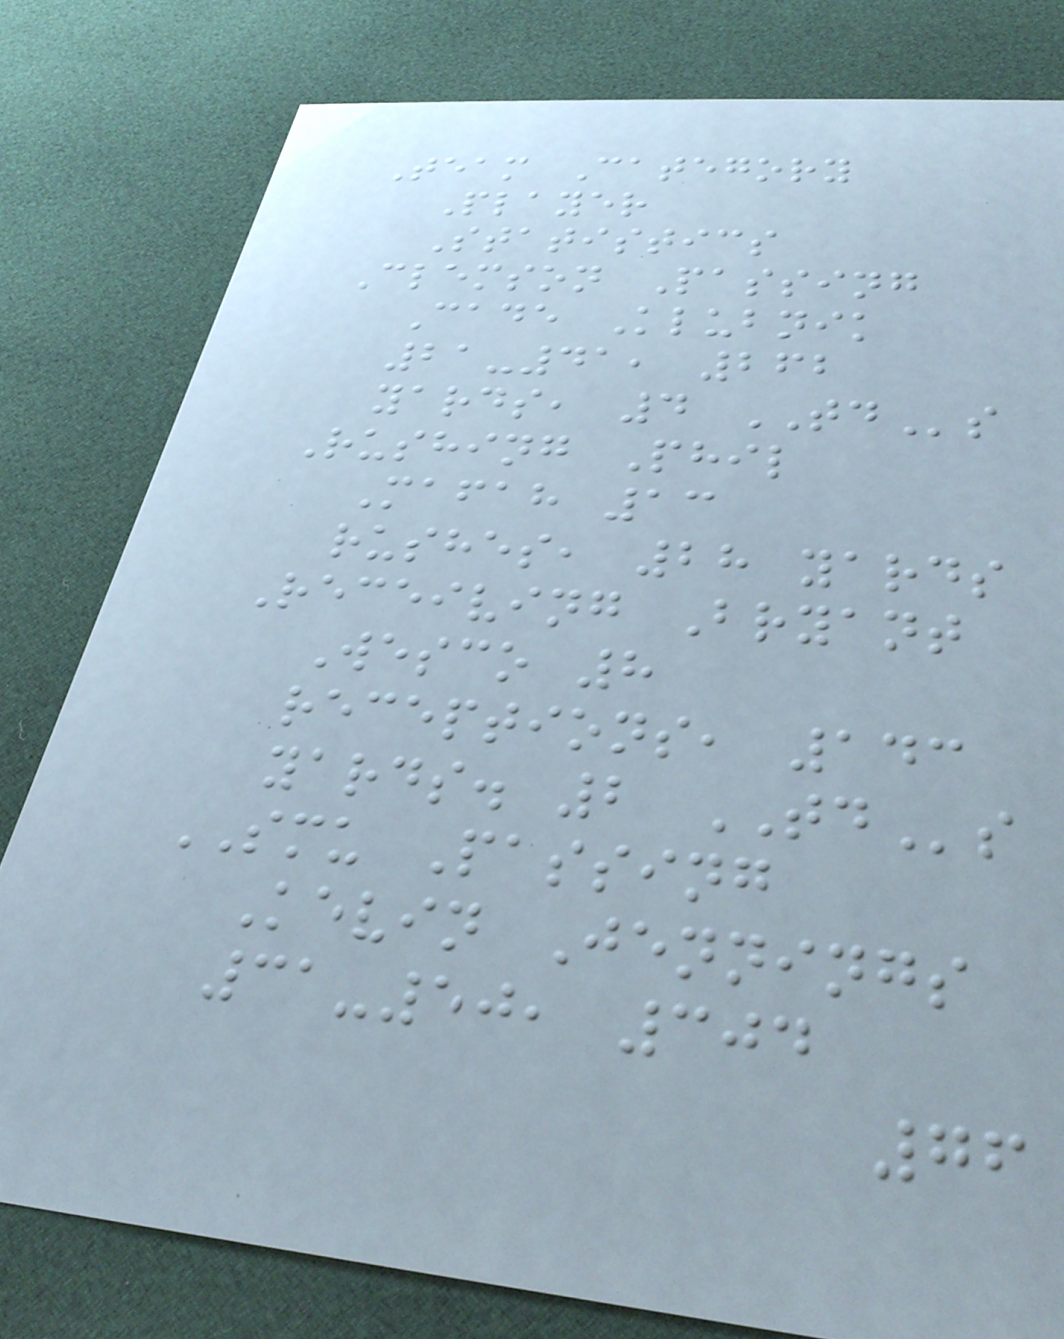Team Category
Player
Statistics
Clemson Passing
Cade Klubnik
21-41, 262
yards, 4 TDs
Rushing Phil
Mafah 13
rushes, 28 yards
Receiving Bryant
Wesco 8
receptions, 143
yards. 2 TDs
SMU Passing
Kevin Jennings
31-50, 304
76
